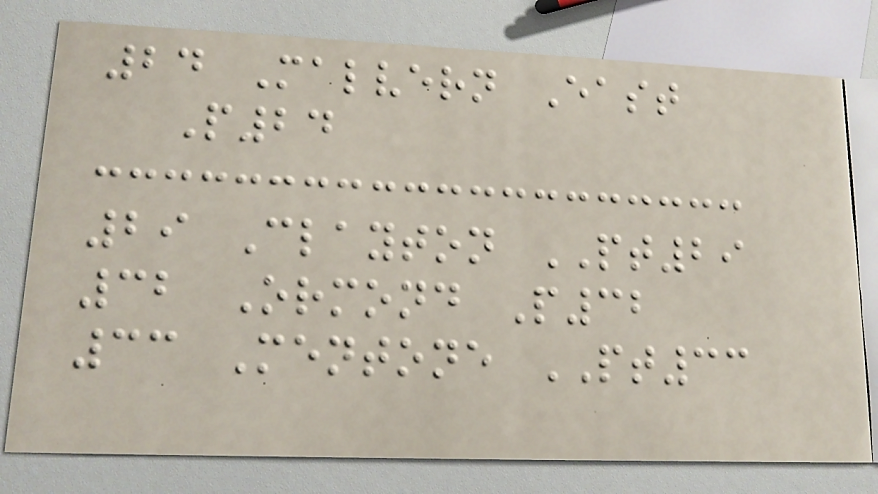24 Malvern East
P24
29 Clayton PT29
32 Ormond P32
33 Mentone PT33
